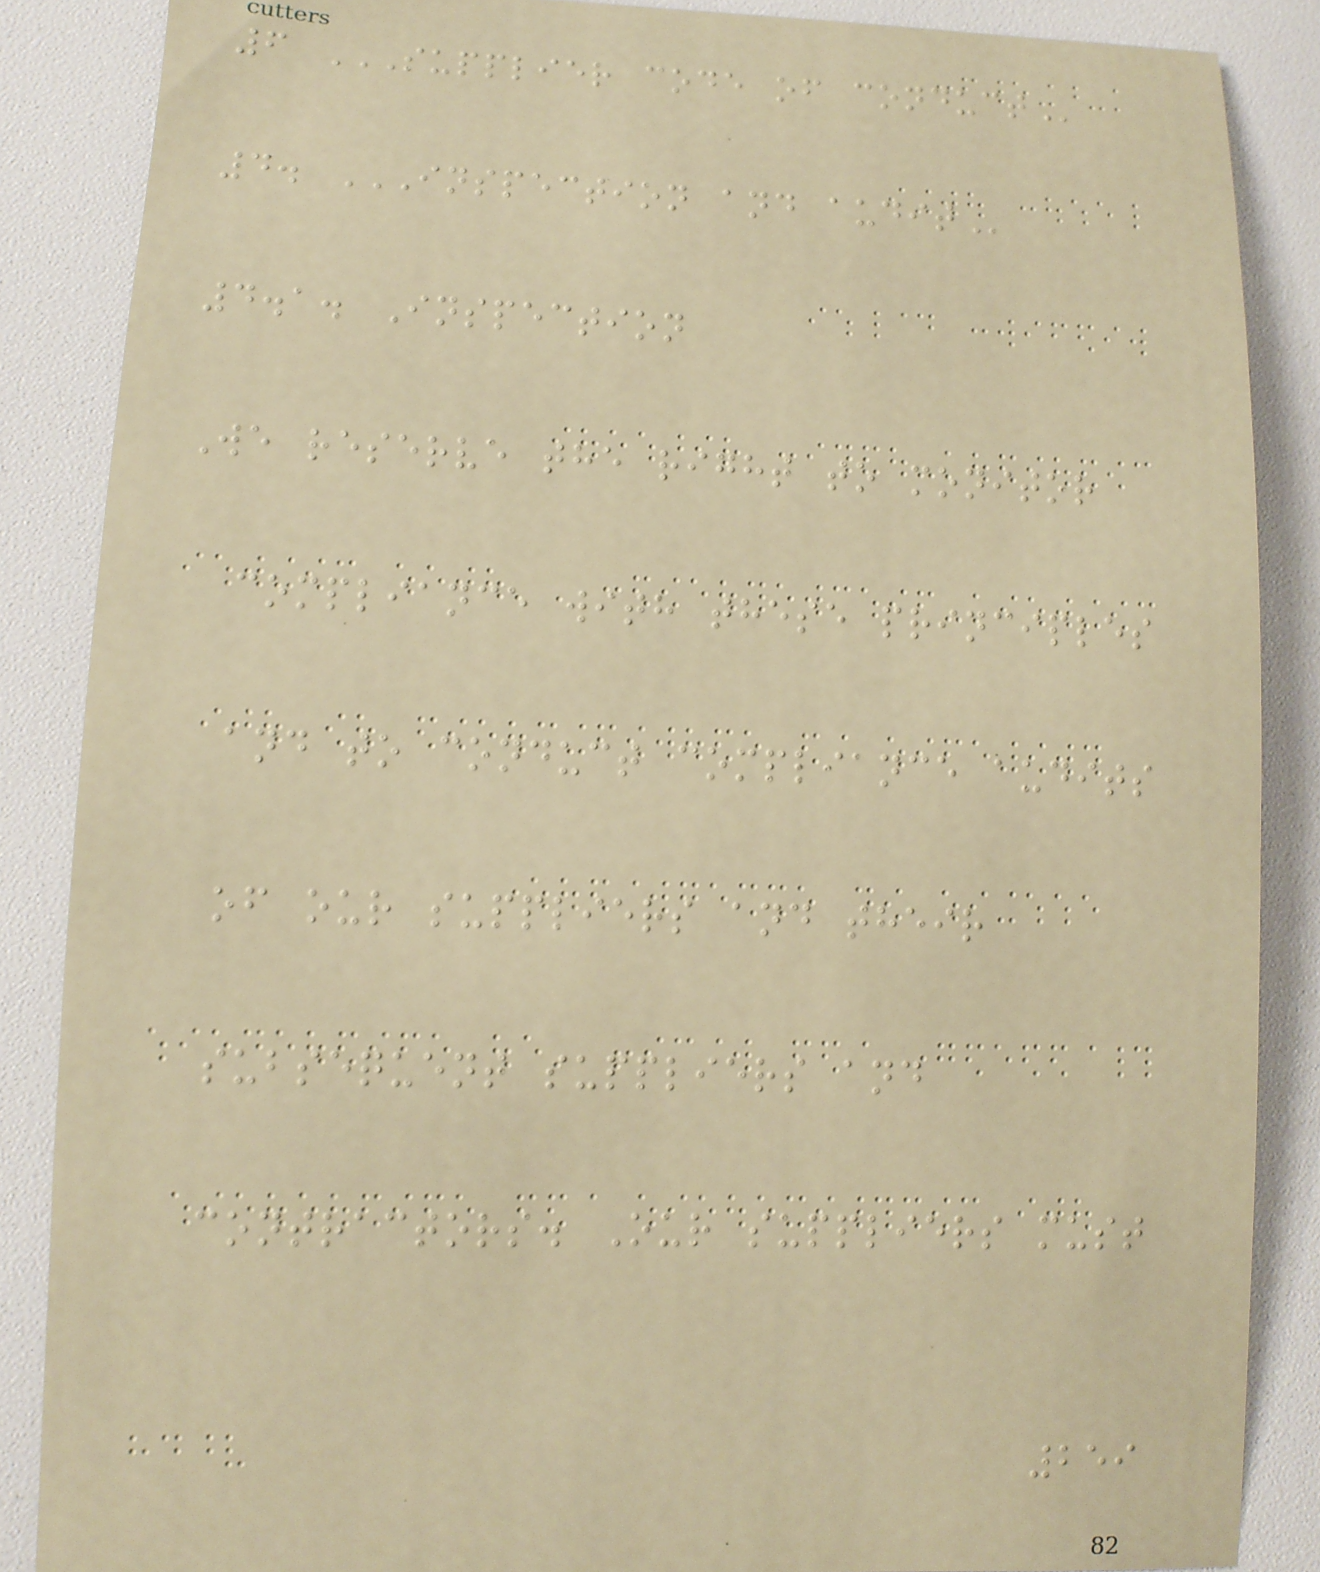6 SUPPLIER CODE OF CONDUCT
4. INSPECTION AND AUDIT
4.1. Inspection
We reserve the right to monitor
compliance with these principles
and to conduct compliance audits
of our suppliers and their
subsequent suppliers and
contractors. Our suppliers must
259
